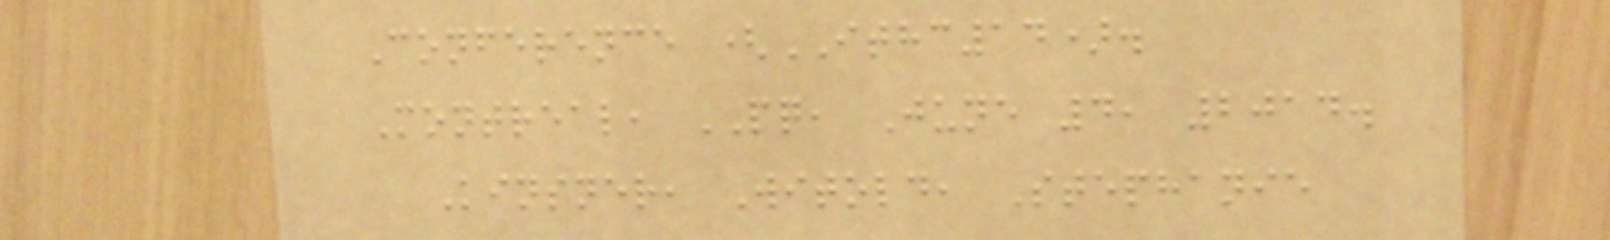Conference (ITHC14).
Montreal, PQ, June 4, 2014.
Kinsner, Witold, Stephanie
